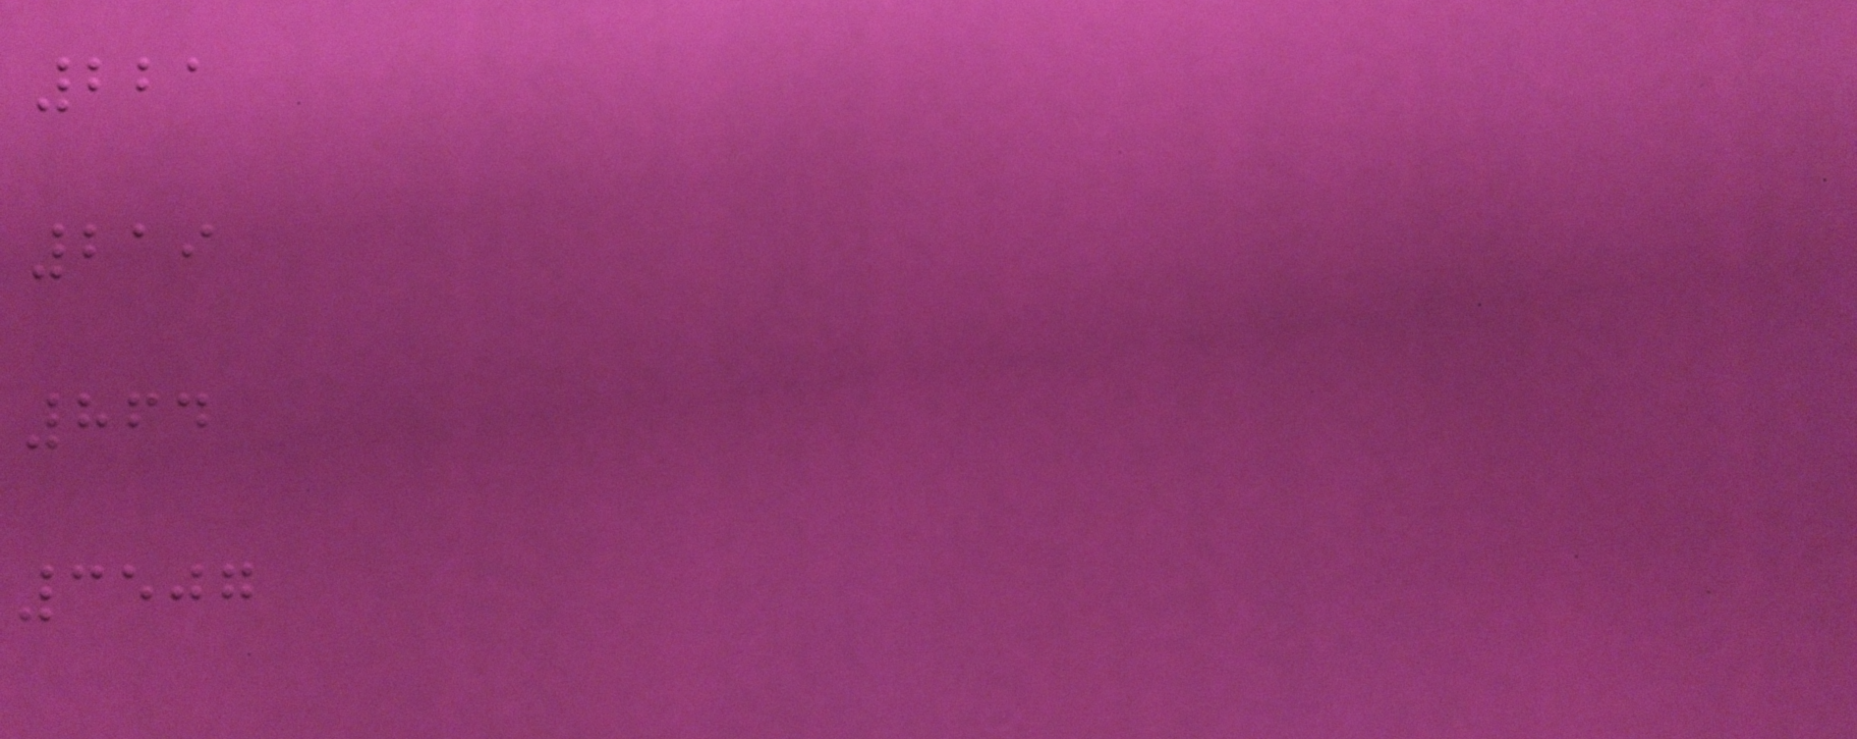221
219
864
3507
